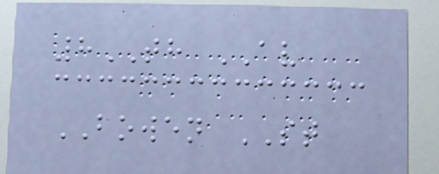8TH AV
BOWEN ST
